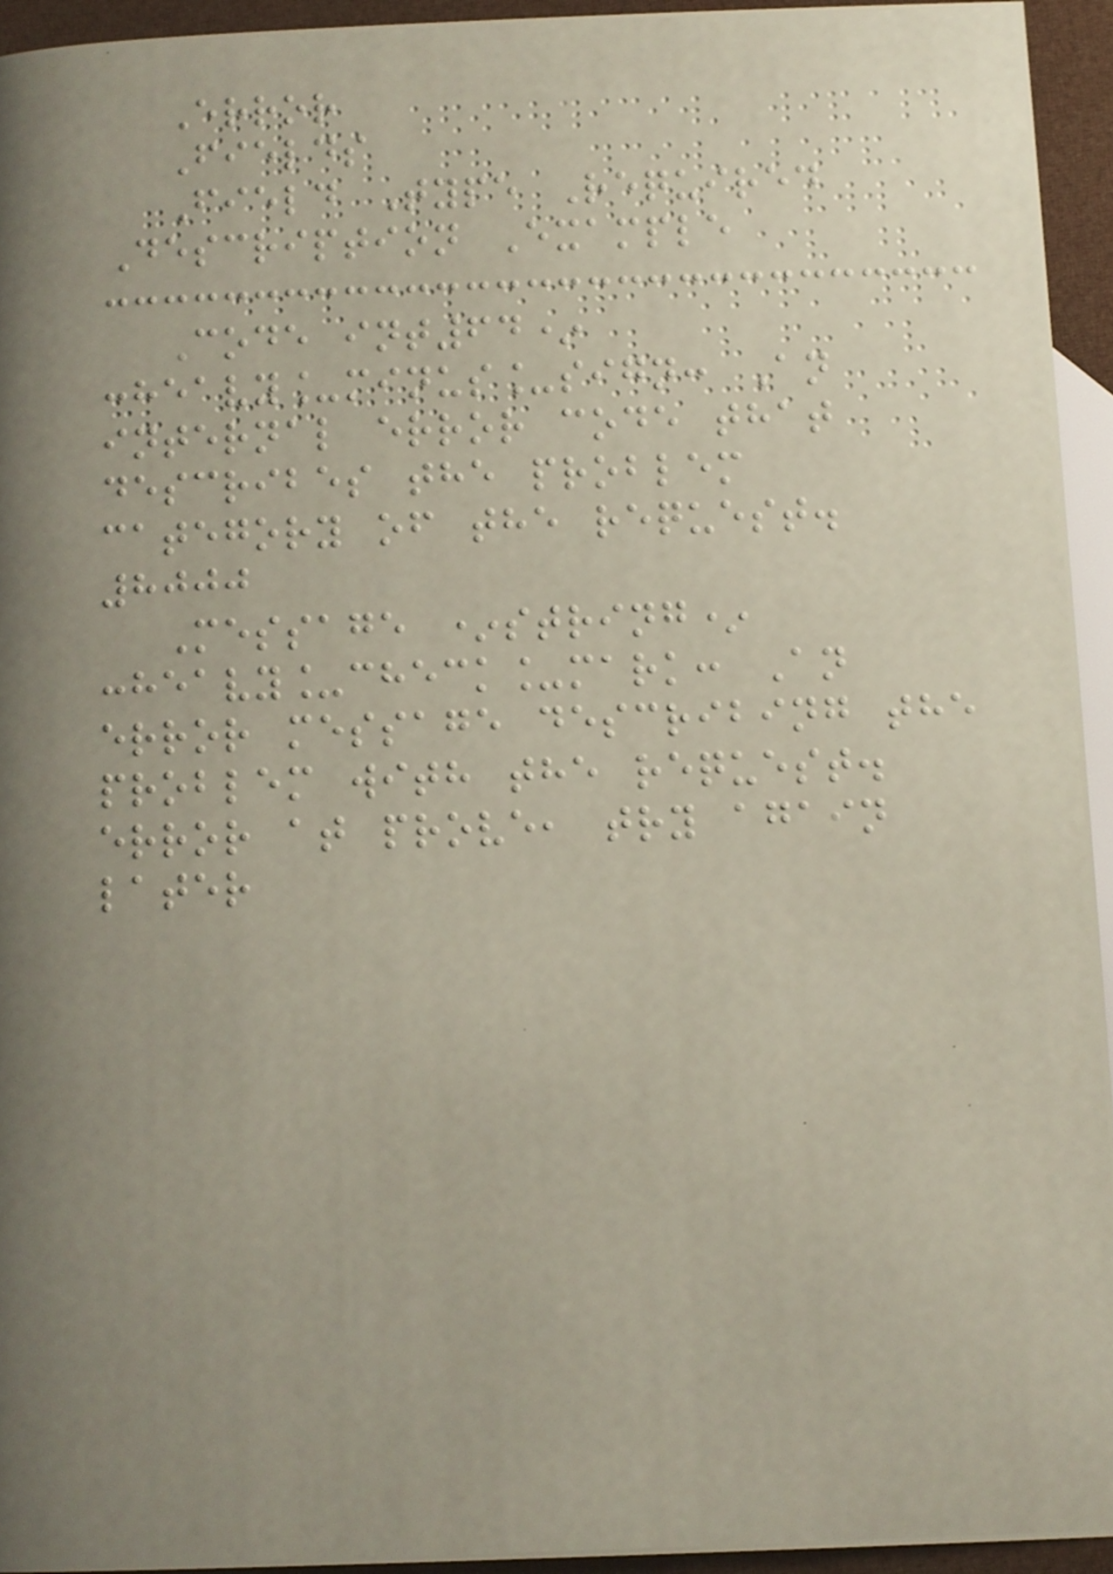Error
Fields
Field Type Required
Description Example
Code int64*
:heavy_minus_sign: An
internal error code that
describes the problem
category of the request.
8000
Message *string*
:heavy_check_mark: An
error message describing the
problem with the request.
error at prove, try again
later
